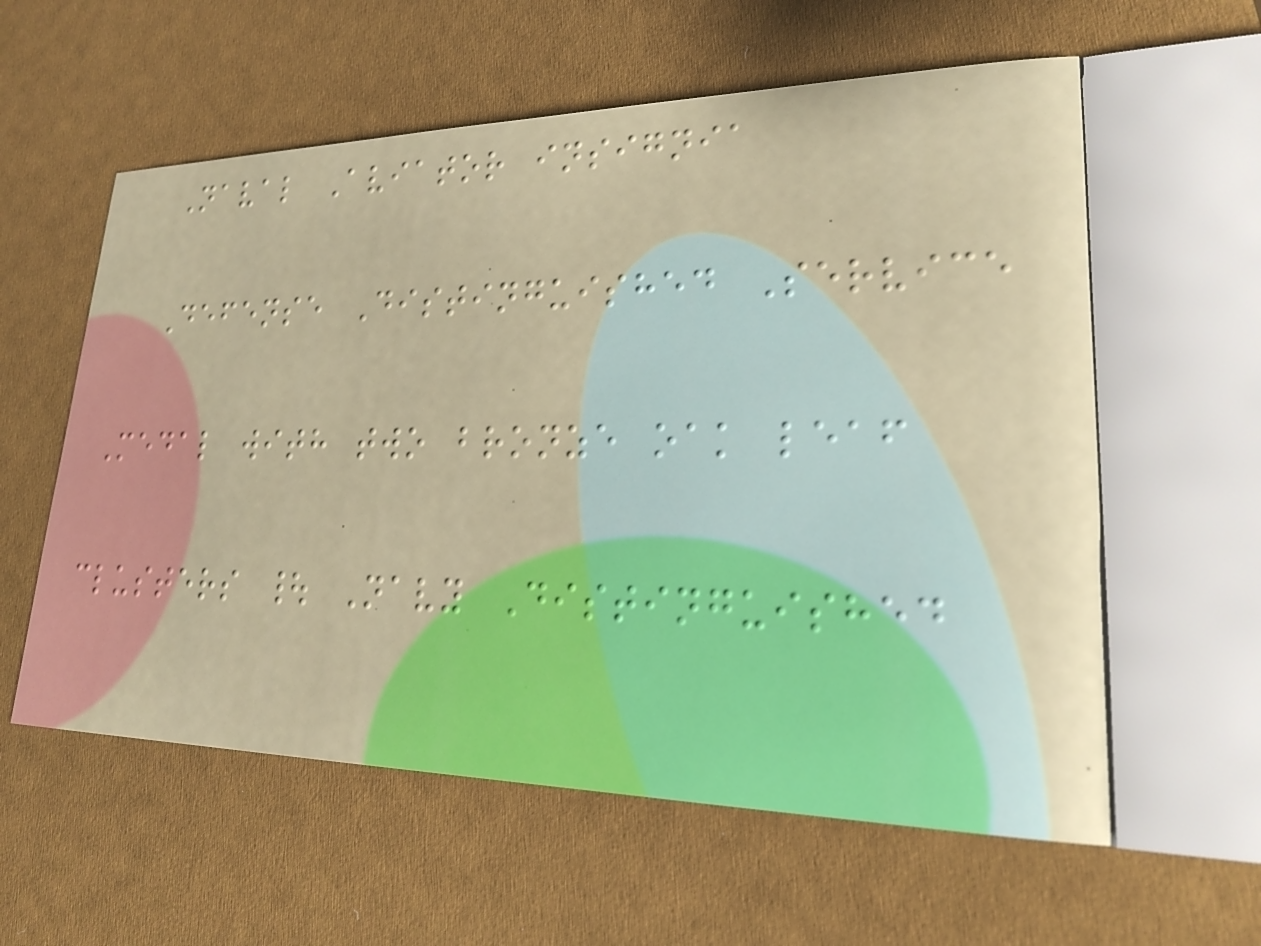Naval Aviator insignia
Defense Distinguished Service
Medal with two bronze oak leaf
clusters | Navy Distinguished
